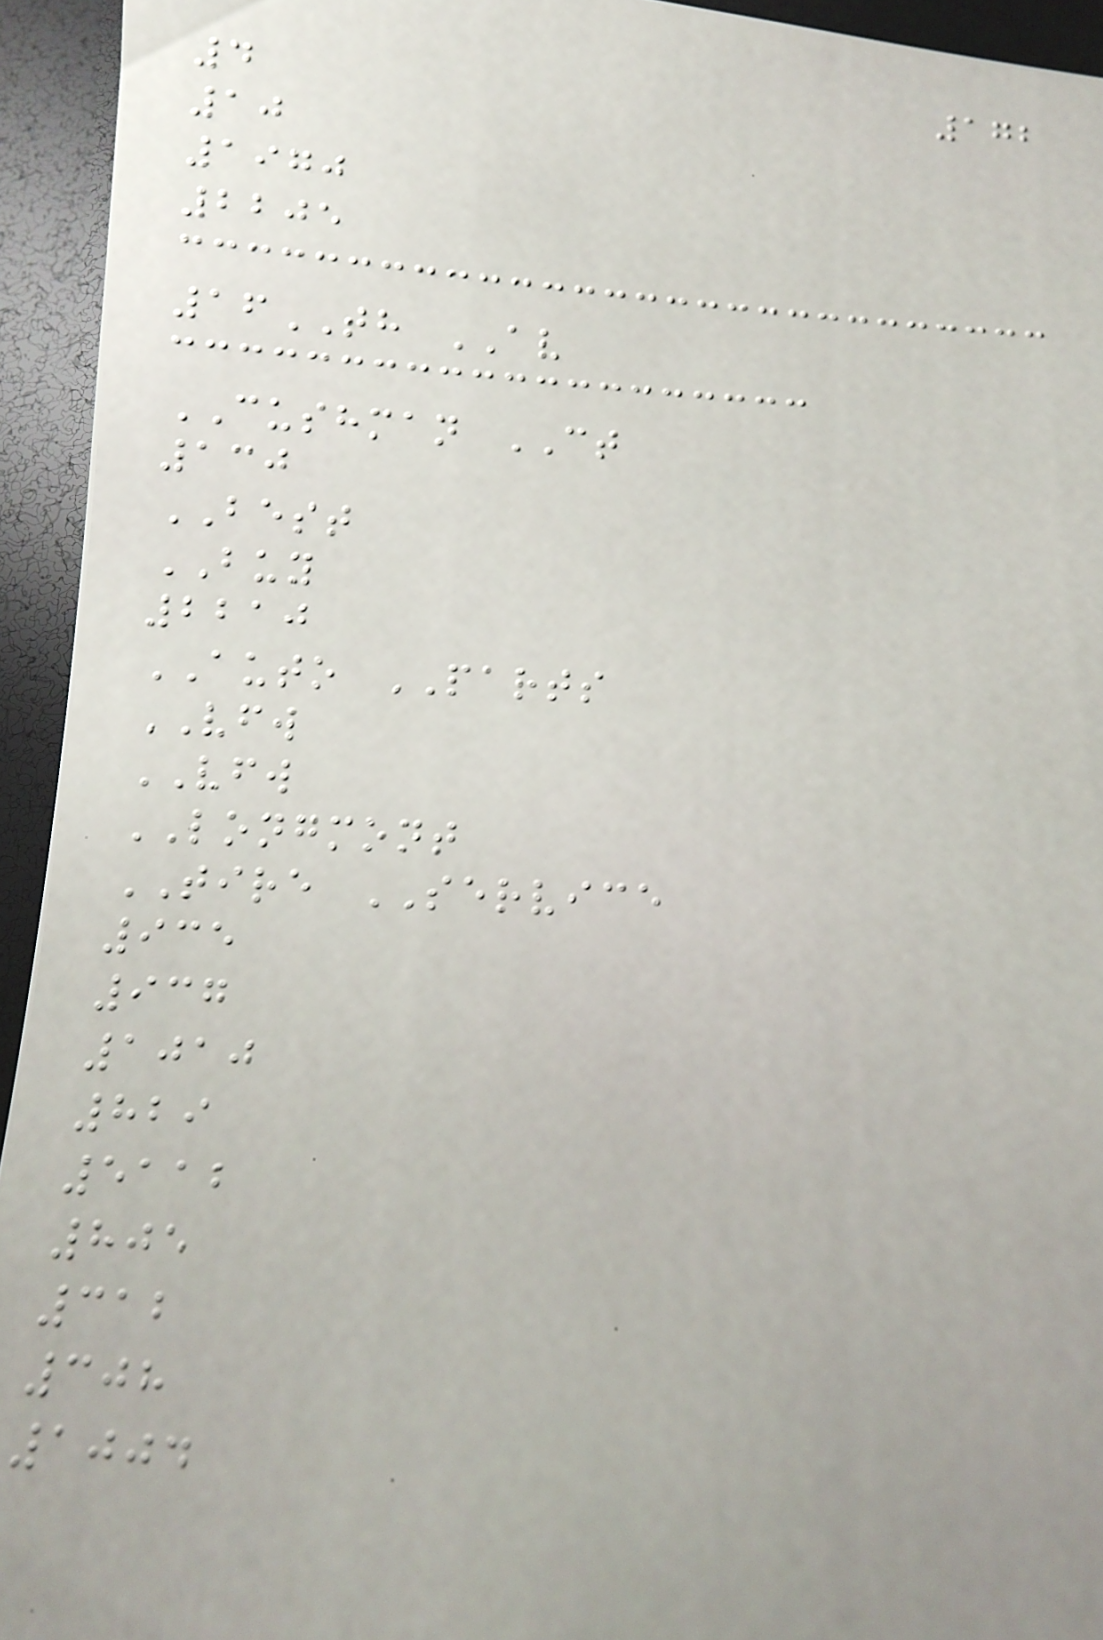172
4
10
1970
2205
16TH AV
CUSHMAN CT
130
BEST
BUY
2210
AUTO PARTS
VFW
VFW
LONGMONT
TIRE SERVICE
935
937
1010
829
5112
805
312
308
1004
